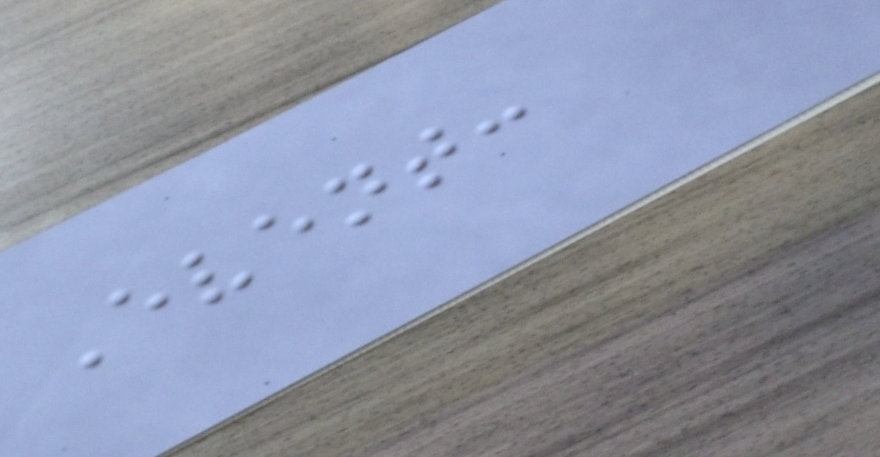Event:
